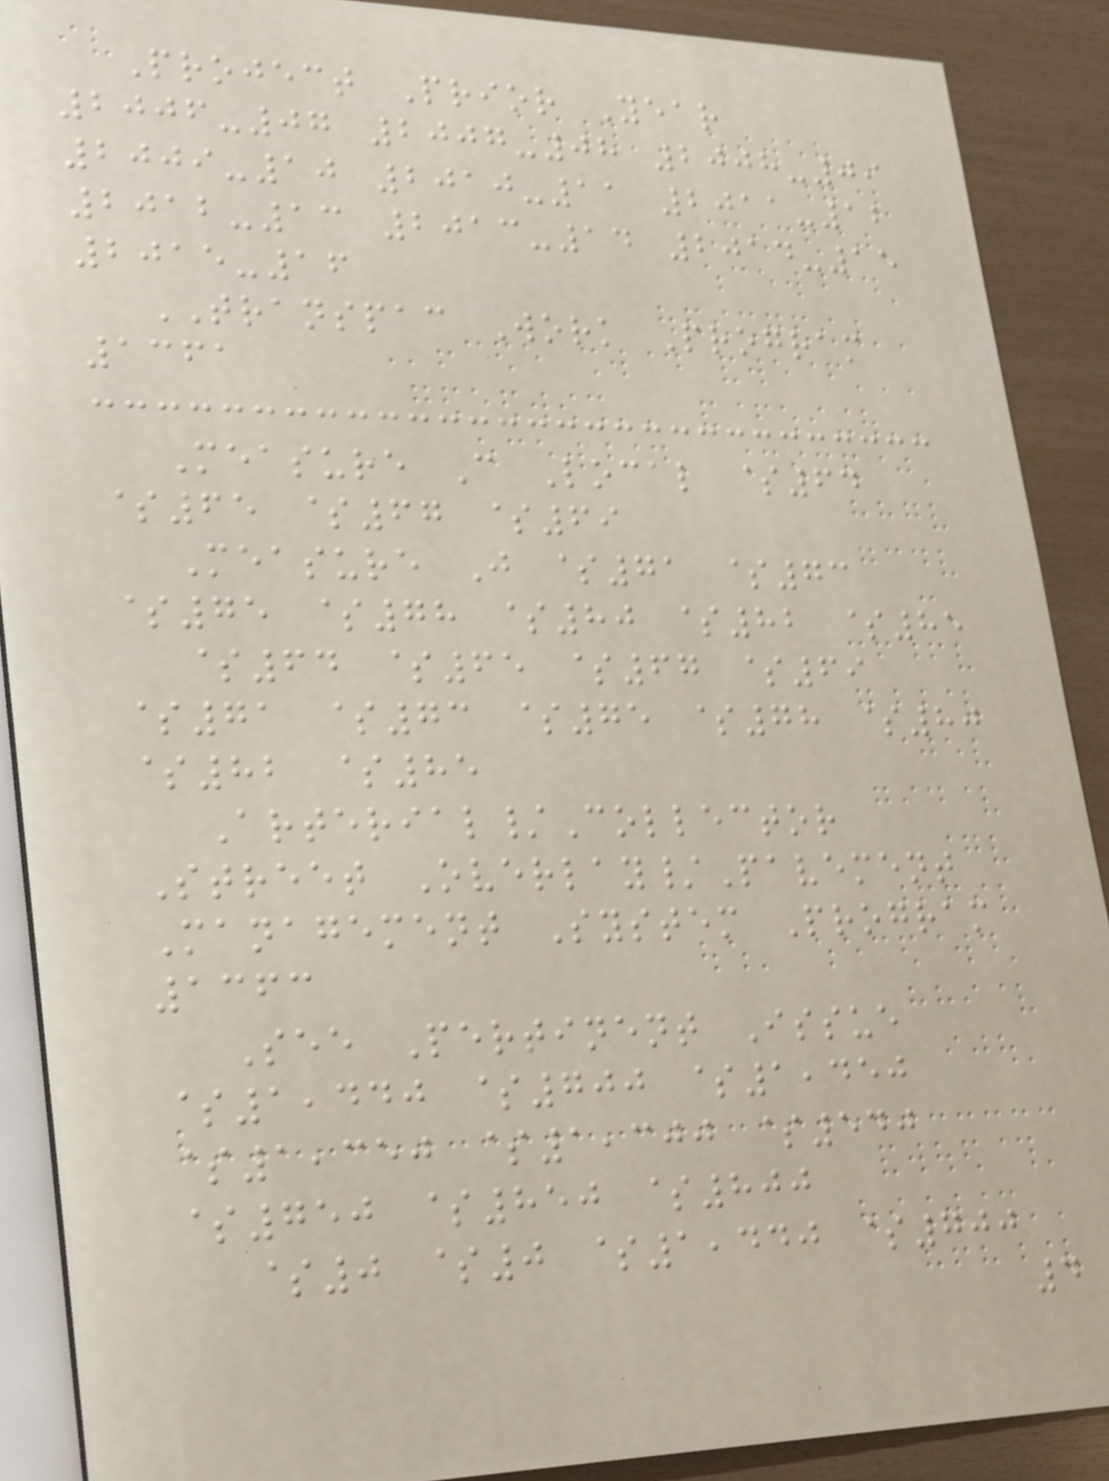Project Prior Year
2006-07 2007-08 2008-09
2009-10 2010-11 2011-12
2012-13 2013-14 2014-15
2015-16
TRANSPAC Work Program
1361
Measure C Local $64
$65 $67 $69
Measure J $71 $73
$75 $78 $80 $82 $85
$64 $65 $67 $69
$71 $73 $75 $78 $80
$82 $85
Arterial/Collector
Street Overlay/Pavement
Management System Program
1363
See Pertinent Issue
$1,440 $700 $1,450
$1,350 $1,300 $540
$750 $850 $800
$0 $0 $1,440 $700
4
